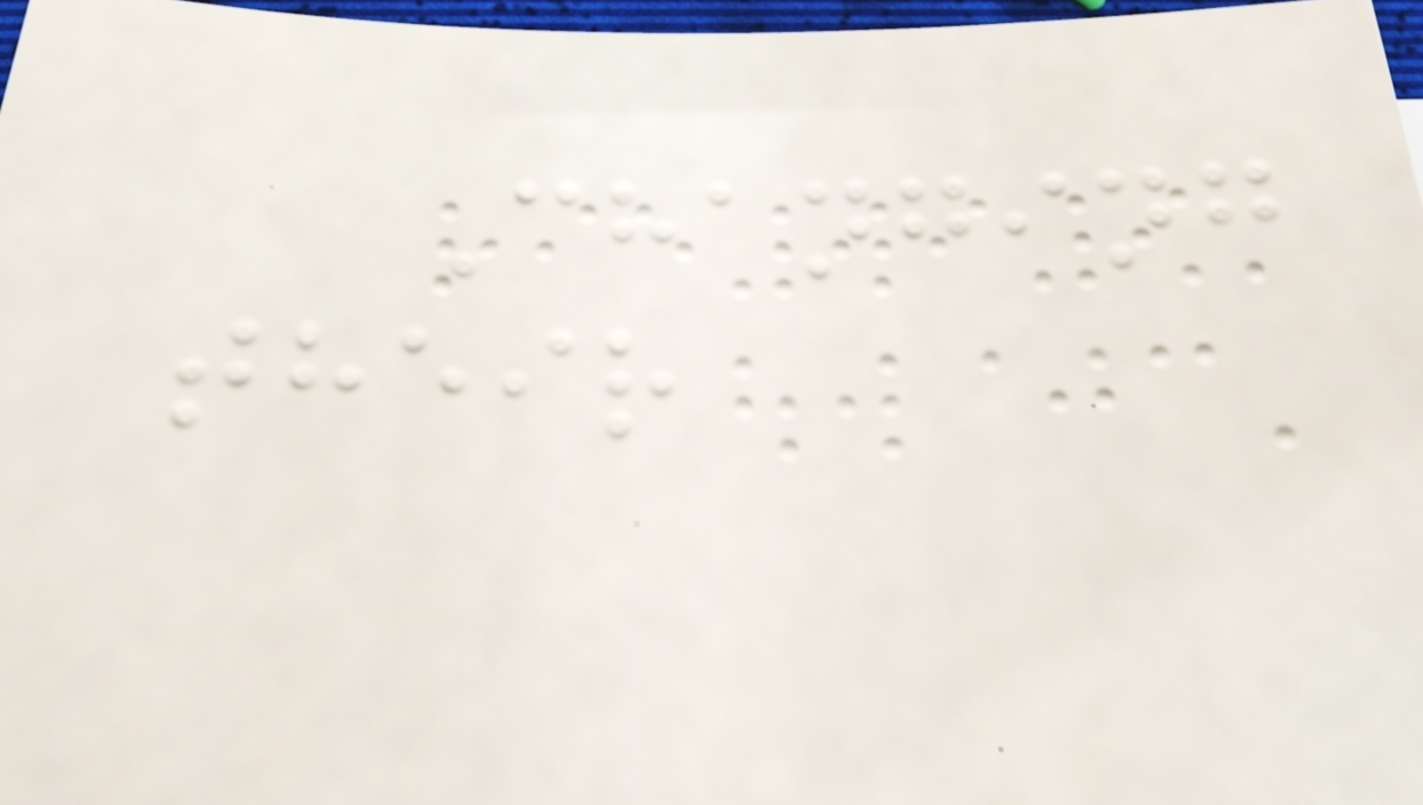Changing
their
